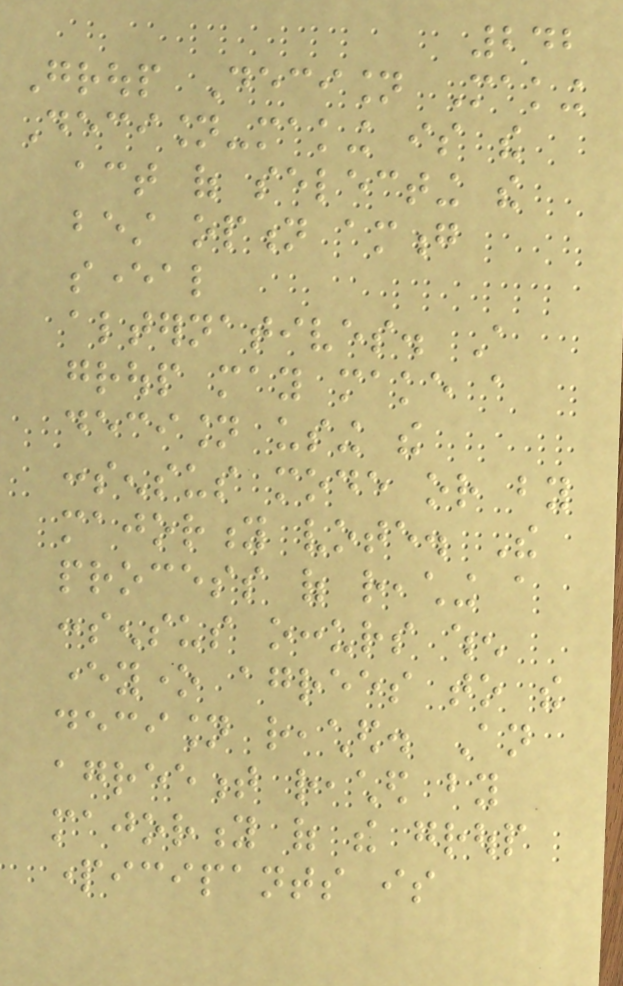242
Group Decision Making
Decision-making is the
act of selecting the
best option among
several
alternatives. A
group may make a
decision using the
consensus mode or by
majority vote. The
process of reaching a
consensus occurs when
everyone agrees to the
decision reached. An
agreement reached by
majority of the group
participants is
